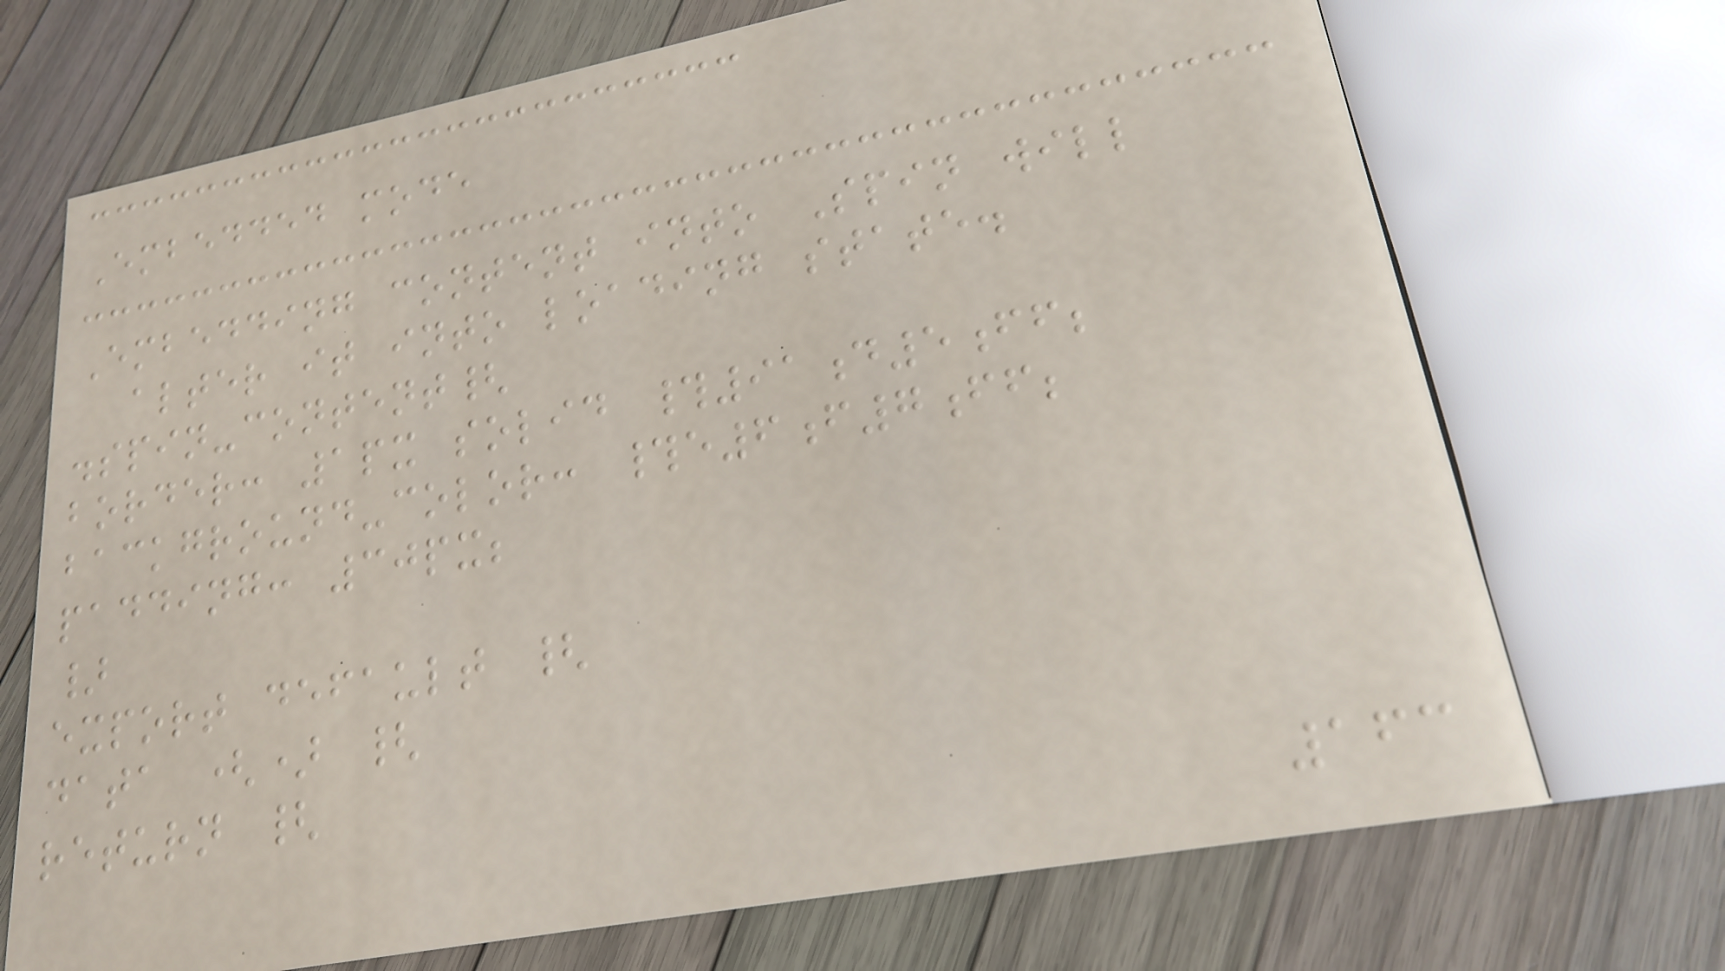Embedded mode
Embedding content into Spin will
alter it into loading state.
.spin-content{
border: 1px solid #91d5ff;
background-color: #e6f7ff;
padding: 30px;
}
export default {
data () {
return {
163
